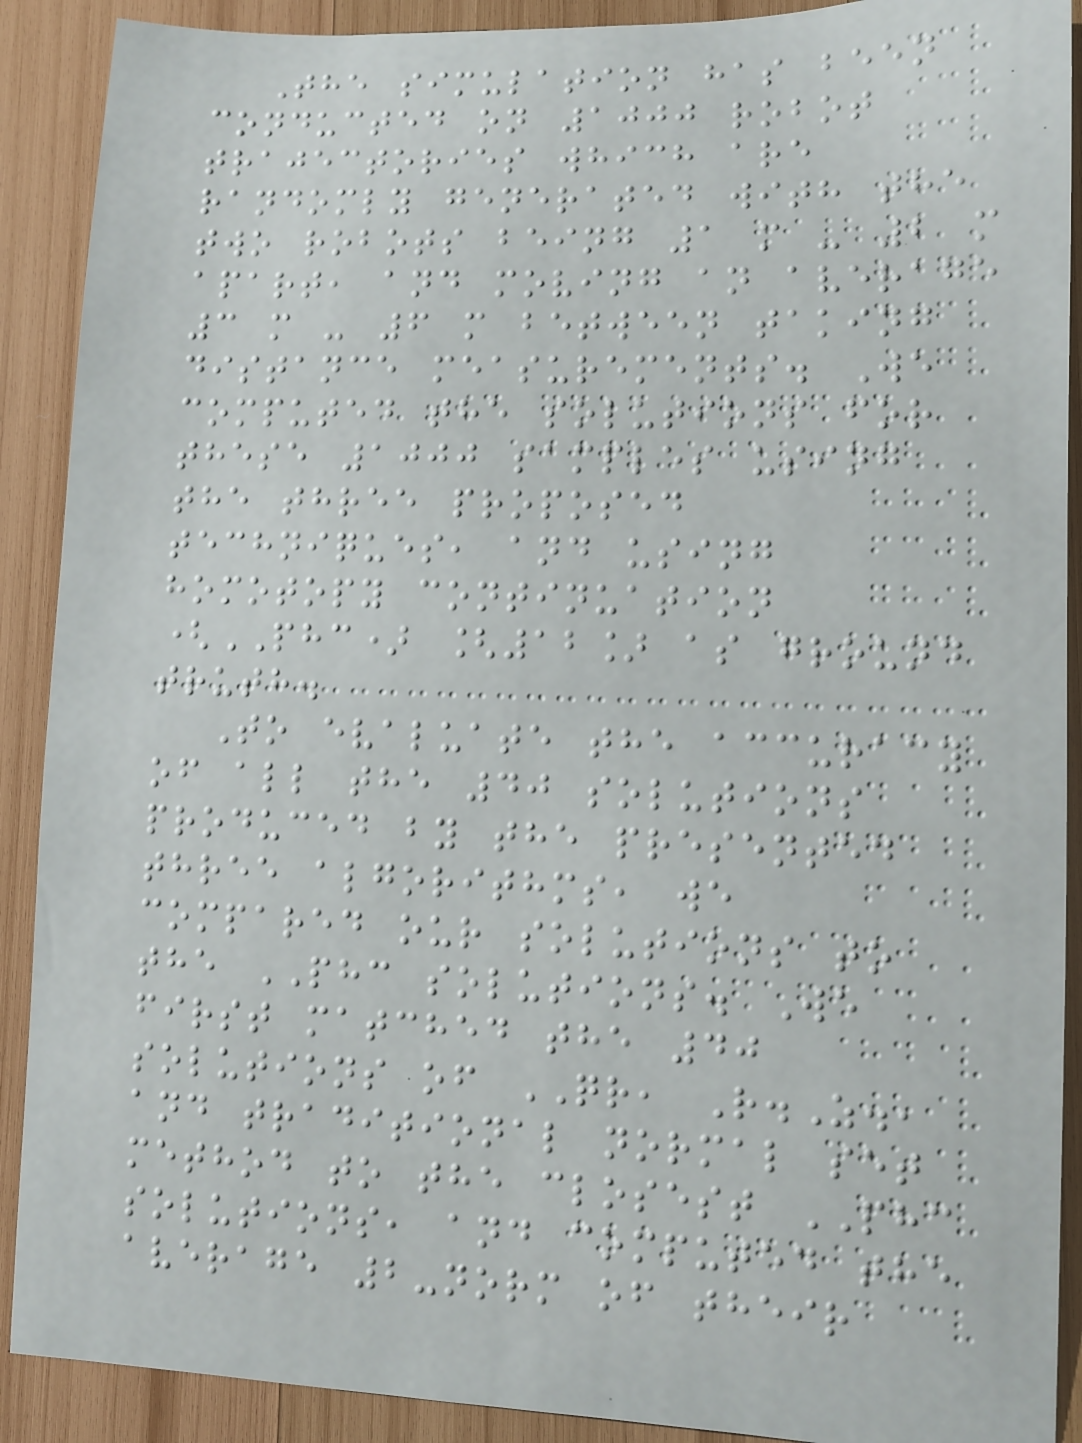The simulation has been
conducted on 1000 robot
trajectories which are
randomly generated with the
two robots being 1 m - 2 m
apart, and moving an average
3 m - 6 m between taking
distance measurements. We
computed the solutions for
these 1000 samples using
the three proposed
techniques, and using
homotopy continuation
(PHC) [12] as ground
truth.
To evaluate the accuracy
of all the 40 solutions
produced by the presented
three algorithms, we
compared our solutions to
the PHC solutions. We
first matched the 40
solutions of QR, R.Z.,
and traditional normal set
method to the closest PHC
solutions, and computed the
average 2-norm of their
